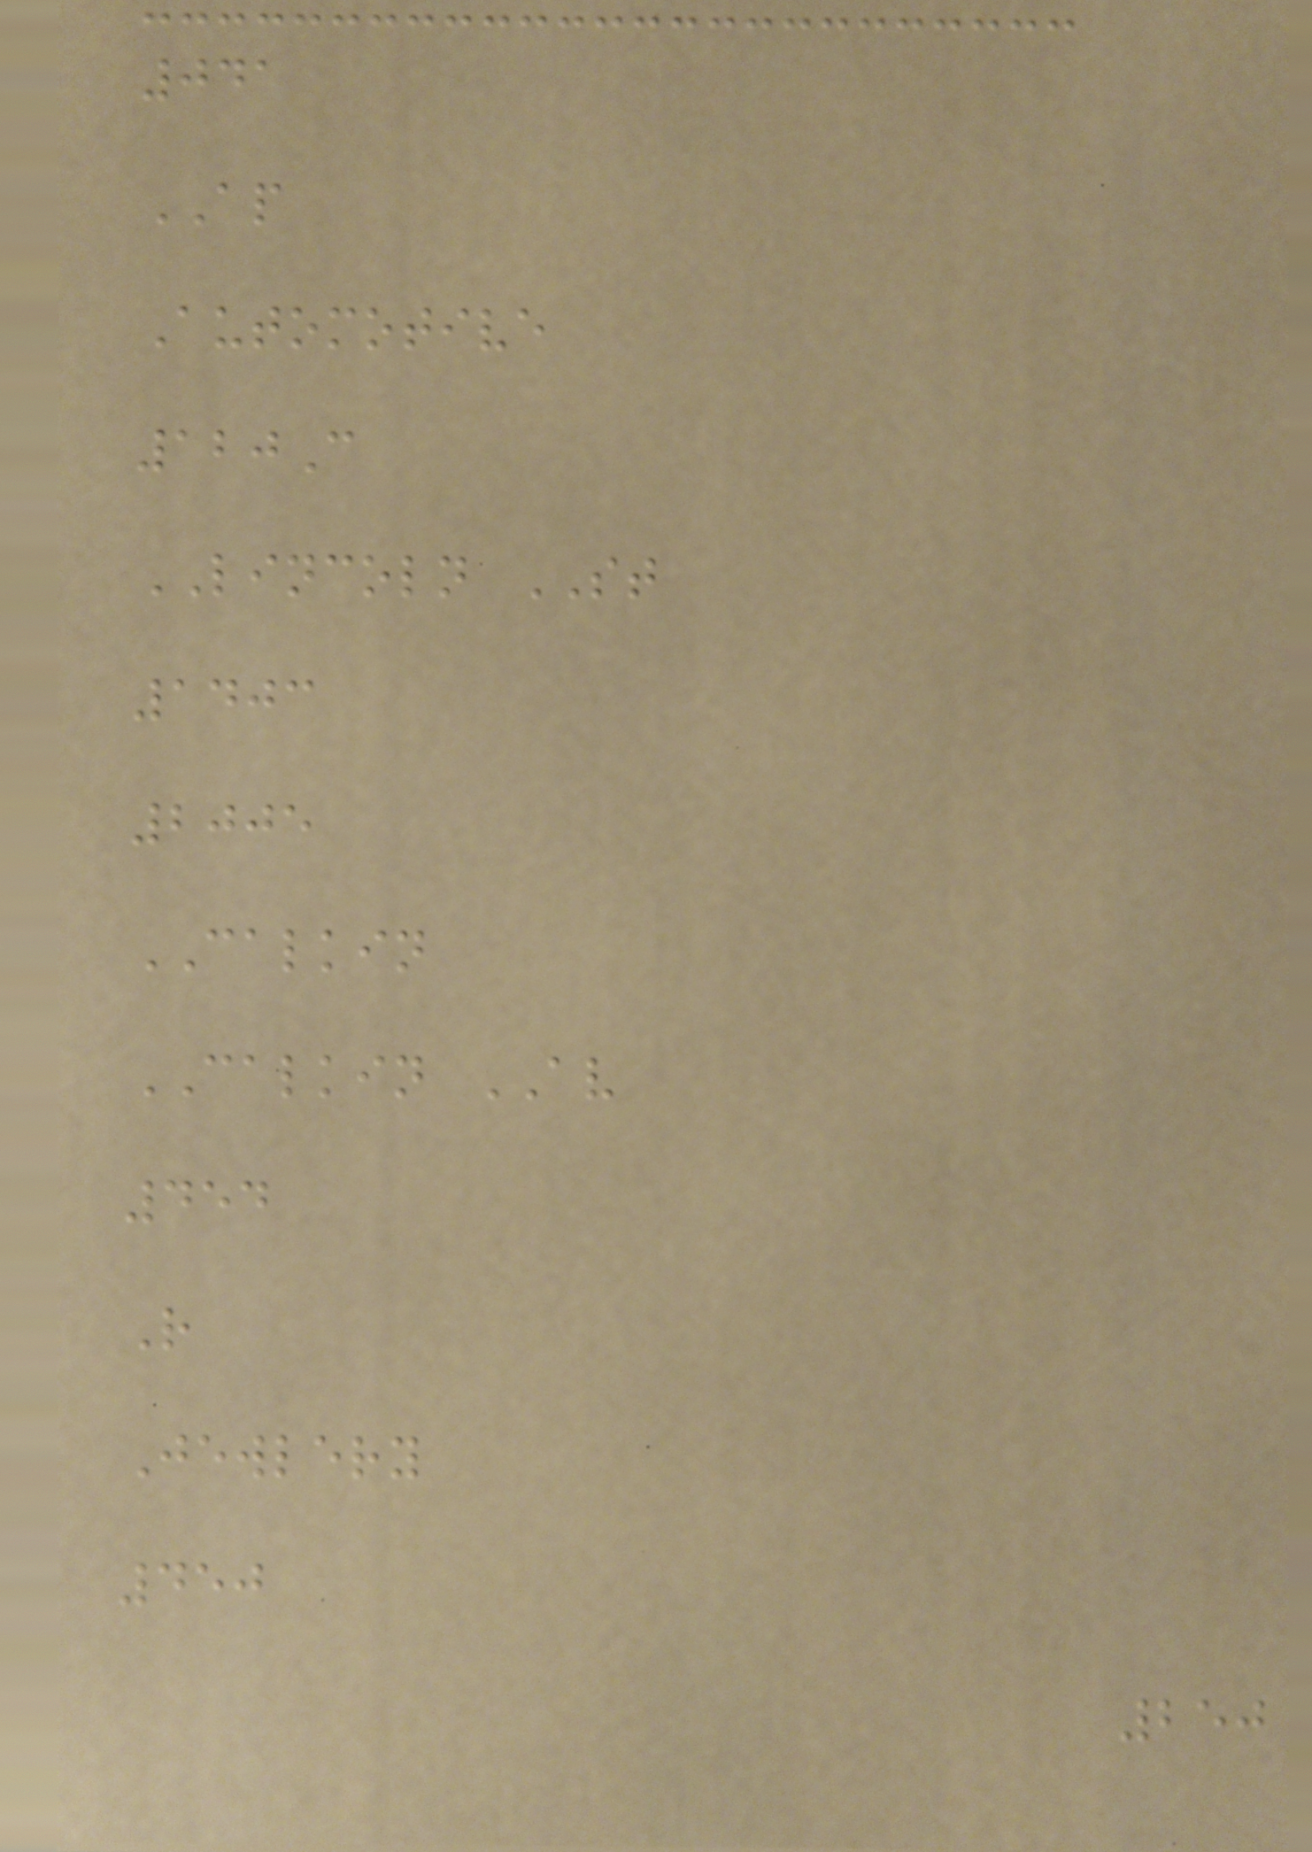041
AP
Automotive
120C
LINCOLN ST
1403
2005
CALKIN
CALKIN AV
454
R
Jewlery
450
250
